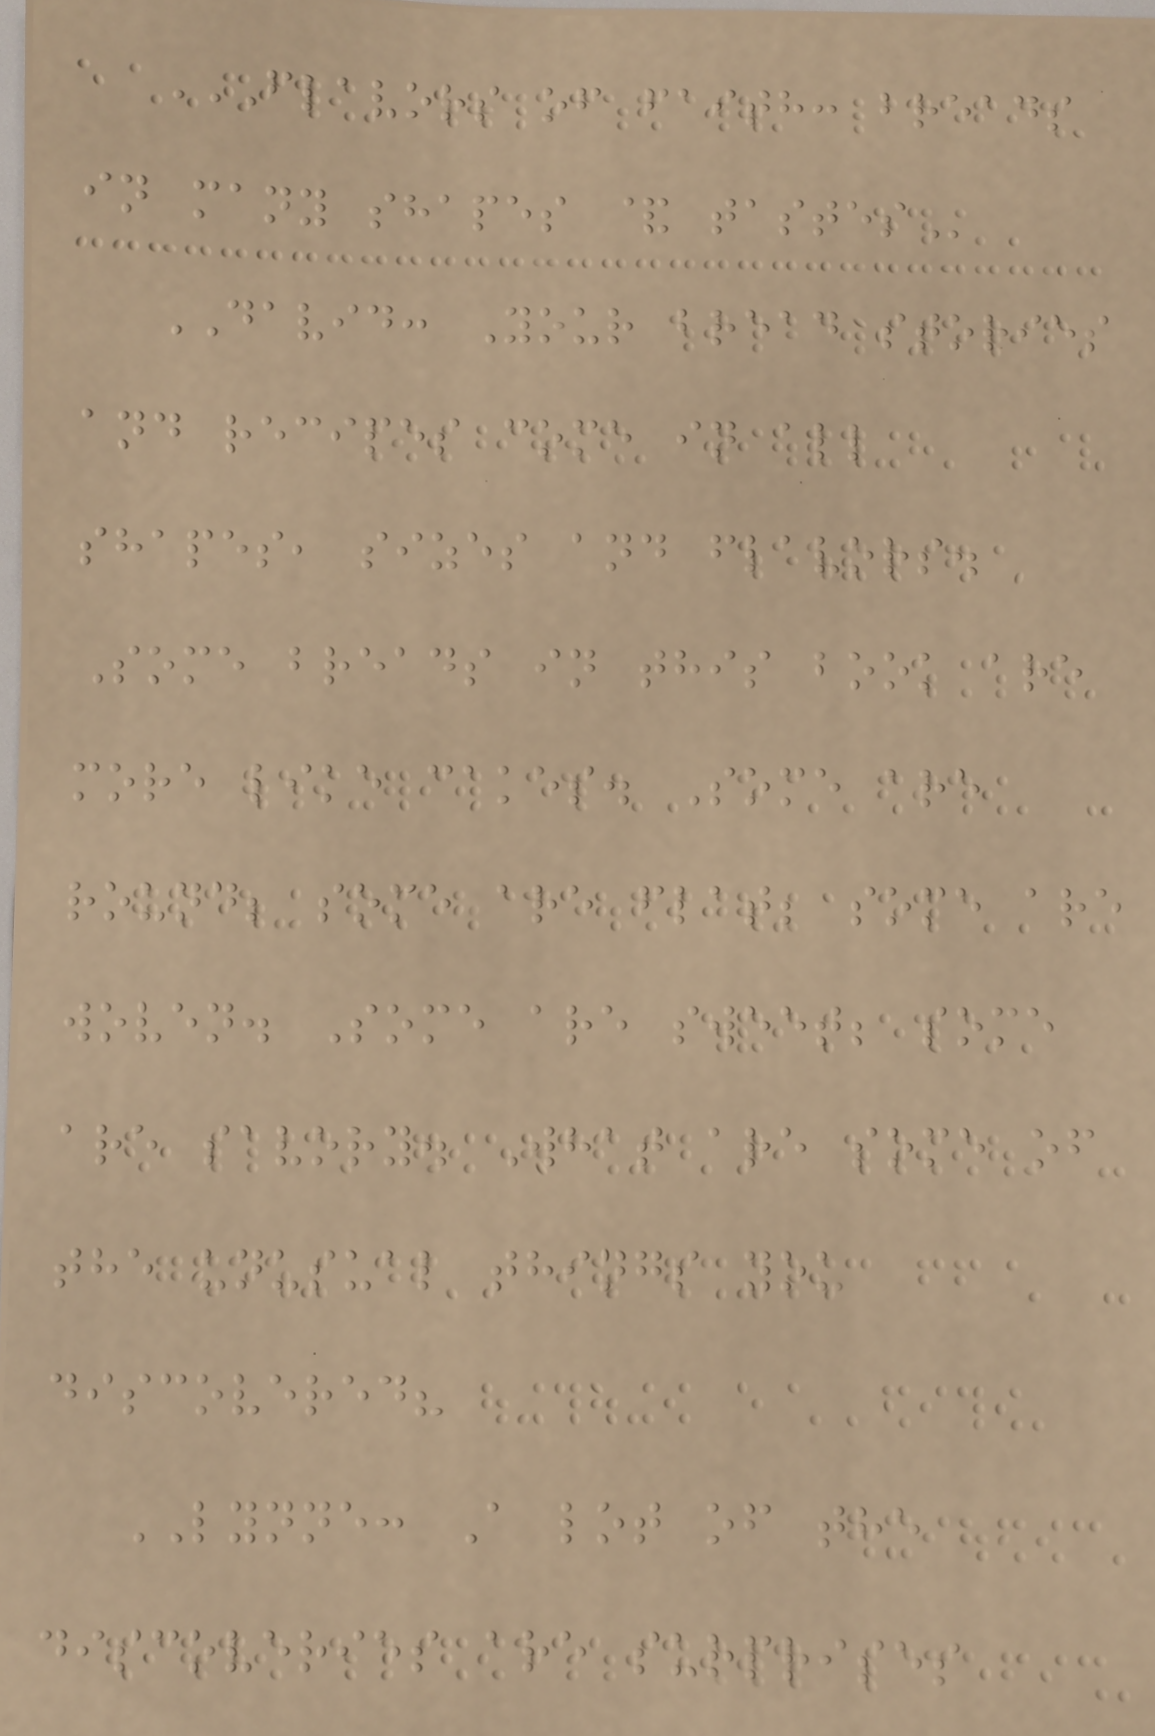FLAVORS OF FAITH: BREADS
IN MANY SHAPES & TASTES
DAVID: Your bread stories
and recipes come in all
shapes, sizes and flavors.
Some breads in this book are
more like cakes. Some are
round; some are flat; some are
woven. Some are sweet; some
are savory. What are some of
the unusual things you
discovered?
LYNNE: A lot of the
discoveries are surprises
